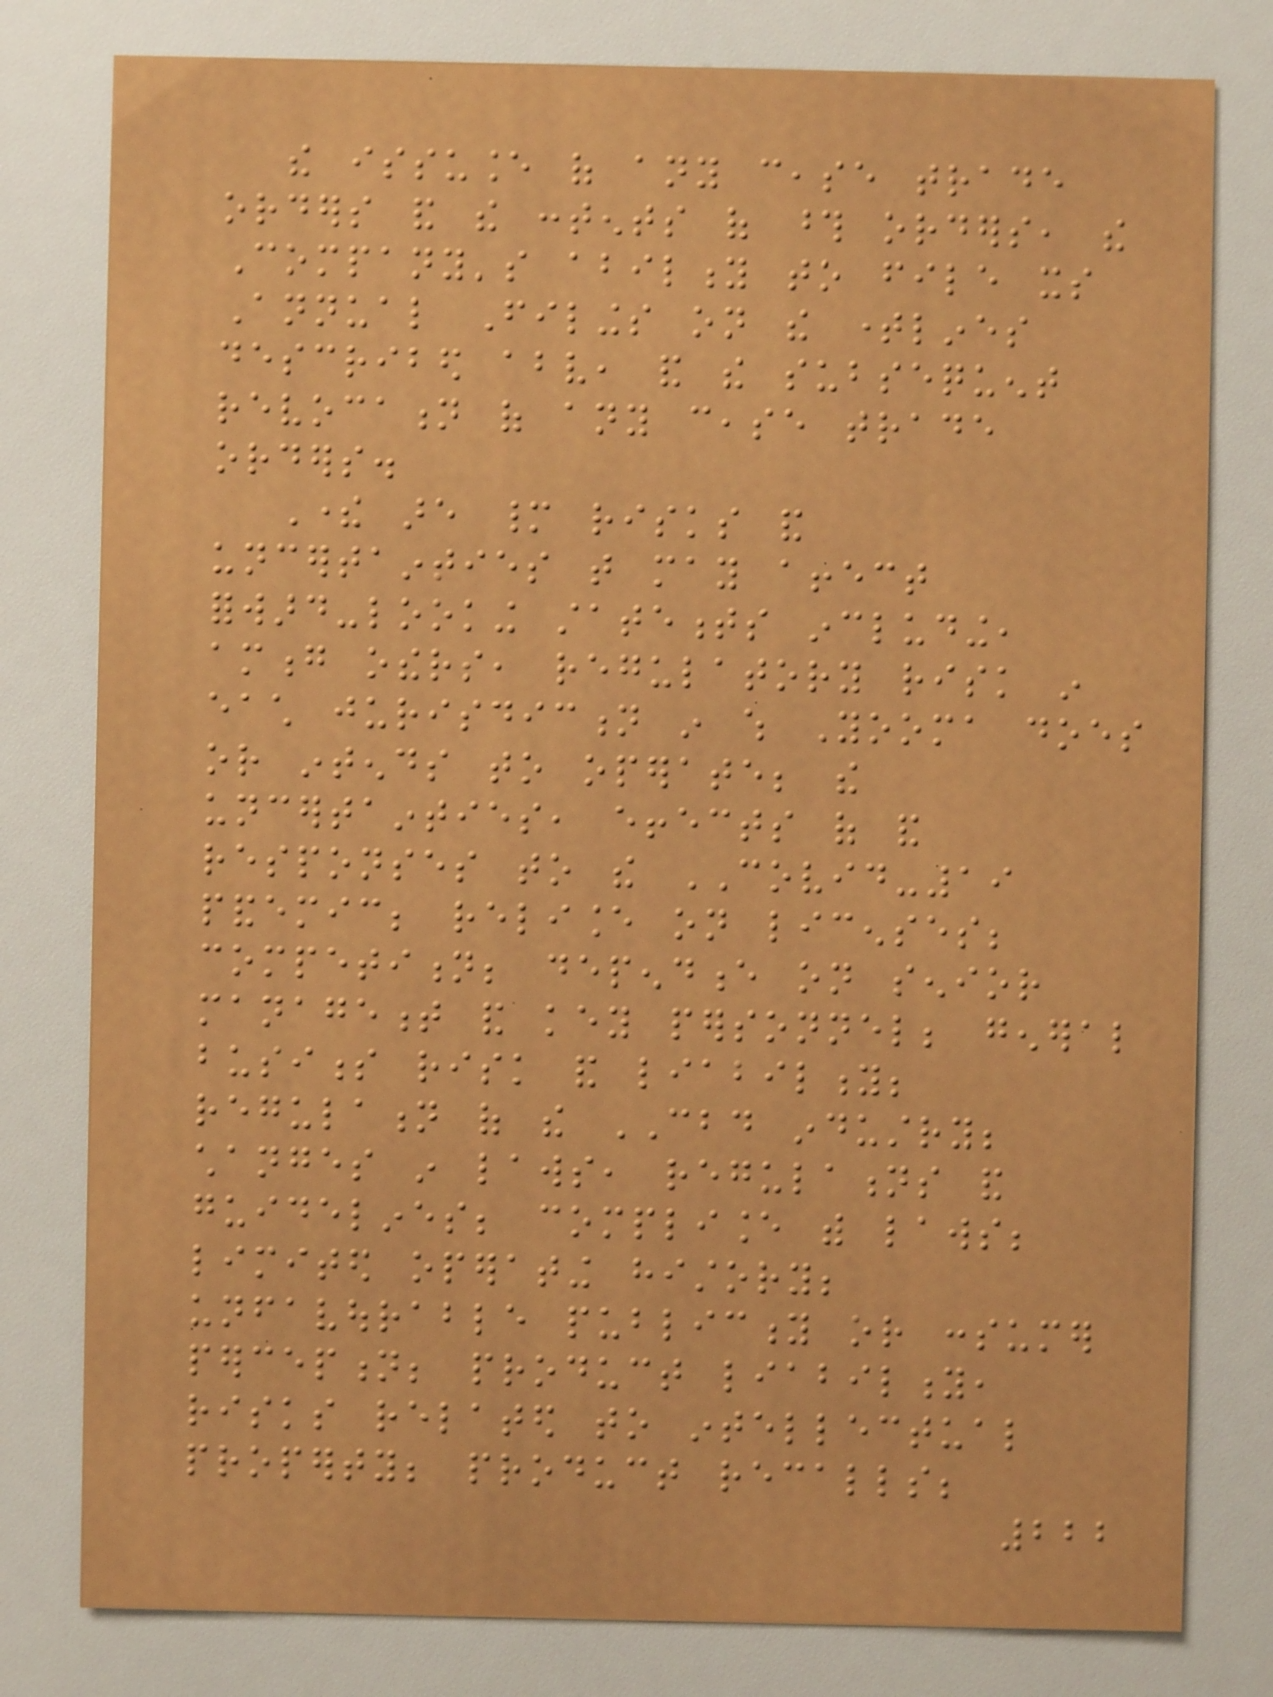the issuance of any cease trade
orders and the contents of those orders, the
Company's ability to file its
Annual Filings on the timelines
described above, and the subsequent
revocation of any cease trade
orders.
There are many risks and
uncertainties that may affect
forward-looking statements including,
among others, regulatory risk in
each jurisdiction in which Yooma does
or intends to operate; the
uncertainties, effects of and
responses to the COVID-19
pandemic; reliance on licenses;
competition; dependence on senior
management and key personnel; general
business risk and liability;
regulation of the CBD industry;
changes in laws, regulations and
guidelines; compliance with laws;
limited operating history;
unfavourable publicity or consumer
perception; product liability,
risks related to intellectual
property; product recalls;
222
